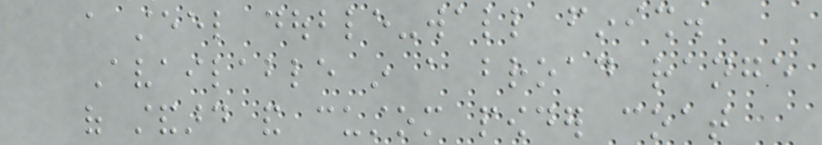a steel double-wall finish.
Available in a broad range
of standard and custom powder coat
